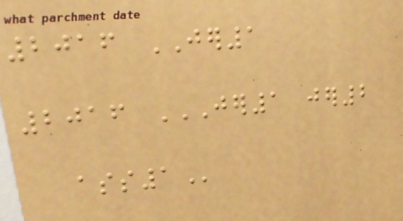2016 JER1
2016 JER1 JER2
ASS1
